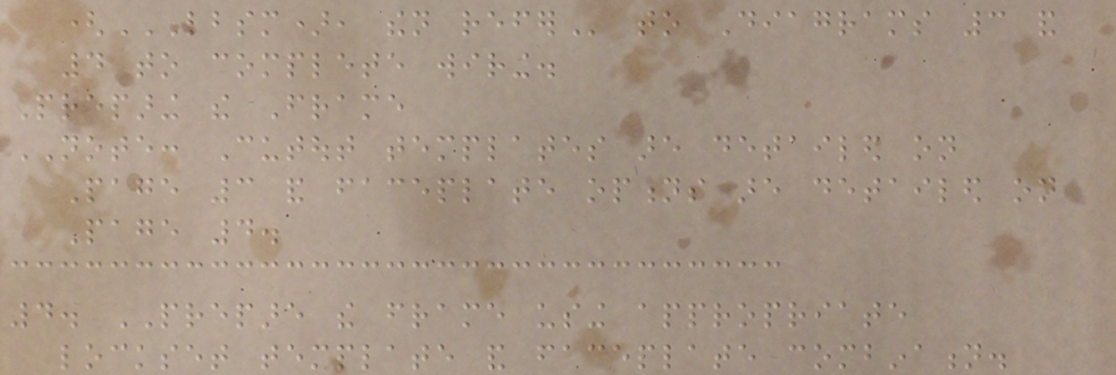(LBSM), THEN REFER to Diagrams 3 and
4 to complete wiring.
Preparing the Frame
NOTE: Cutout templates are detailed on
Page 3 and faceplate options are detailed on
Page 4.
4. PREPARE the frame using appropriate
lockset template and faceplate combination.
